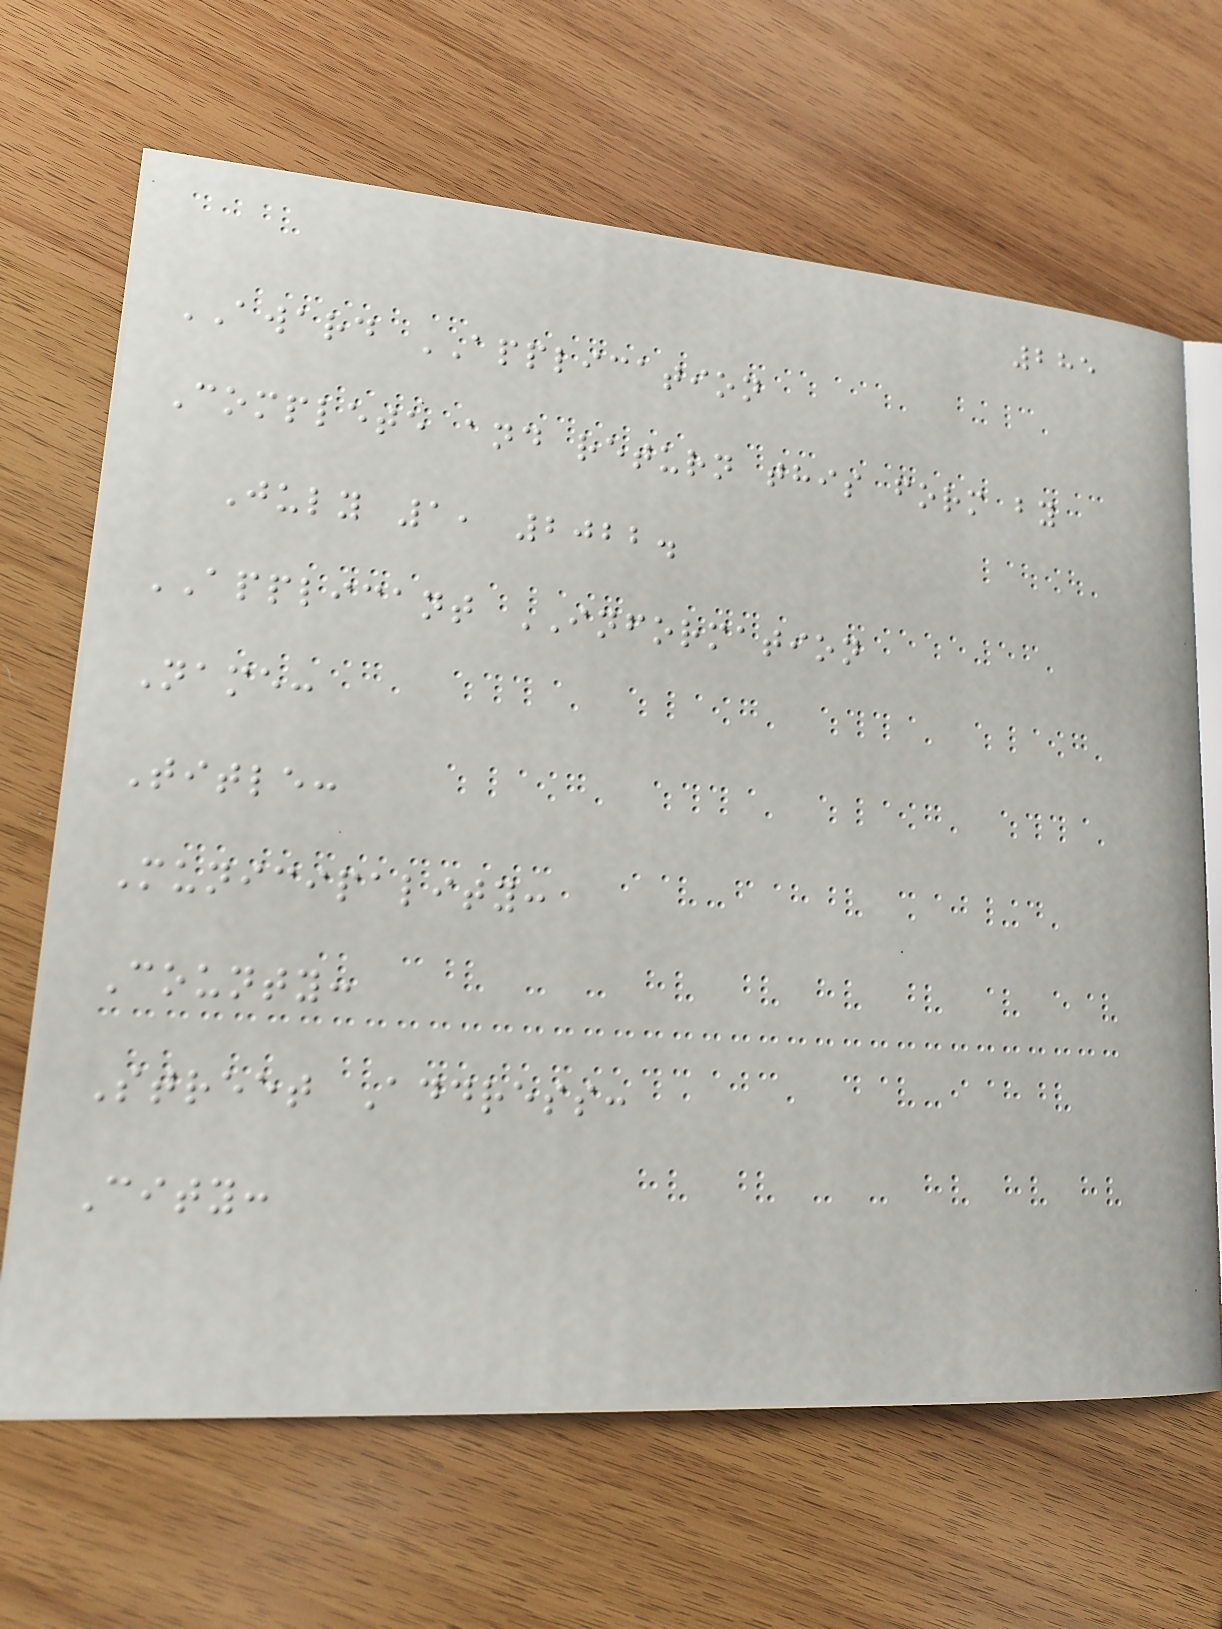285
AWARD APPLICATION
Complete and return this form by
July 1, 2022.
APPLICANT INFORMATION
Name:
Title:
Municipality:
County:
Street Address:
City:
